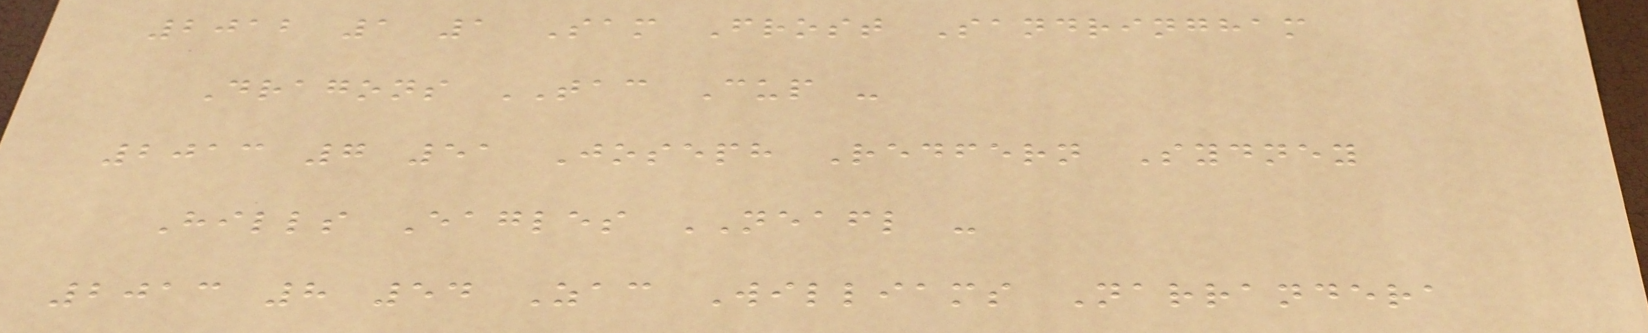2012 1 1 Sam Frost Sandringham
Dragons TAC Cup -
2013 7 51 Joseph Redfern Sydney
Hills Eagles NEAFL -
2013 8 54 Zac Williams Narrandera
